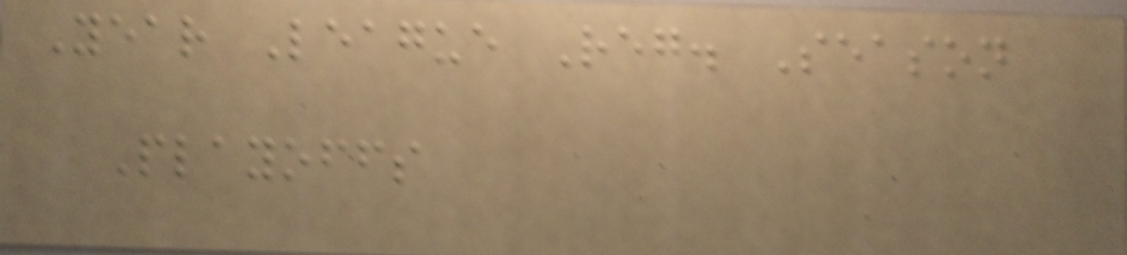Year League Reg. Season
Playoffs
